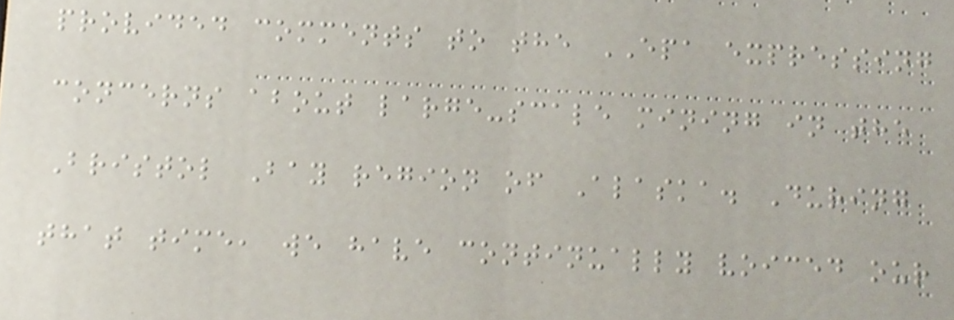provided comments to the EPA expressing
concerns about large-scale mining in the
Bristol Bay region of Alaska. During
that time, we have continually voiced our
